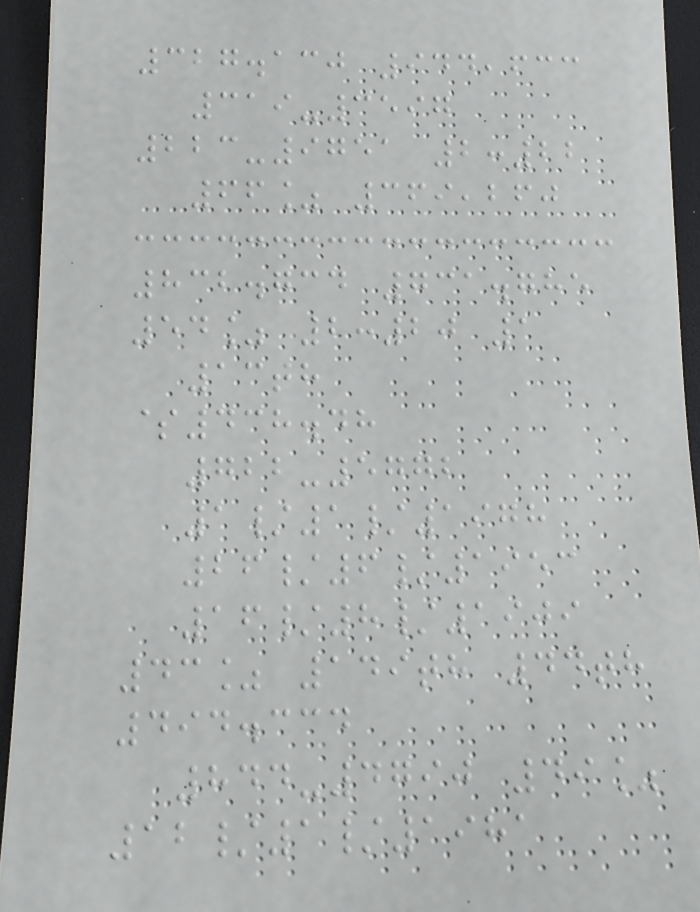327.130 944,633
319-3597
223-9751 2:22
66% 369,260
832.734 731.785
54% 2:20 1
13th
$438.48
722-5772
1/1/1978
26/6/1953
16/8/1909
43% 149th 44th
494.334
844-4790 49%
12/1/1981
